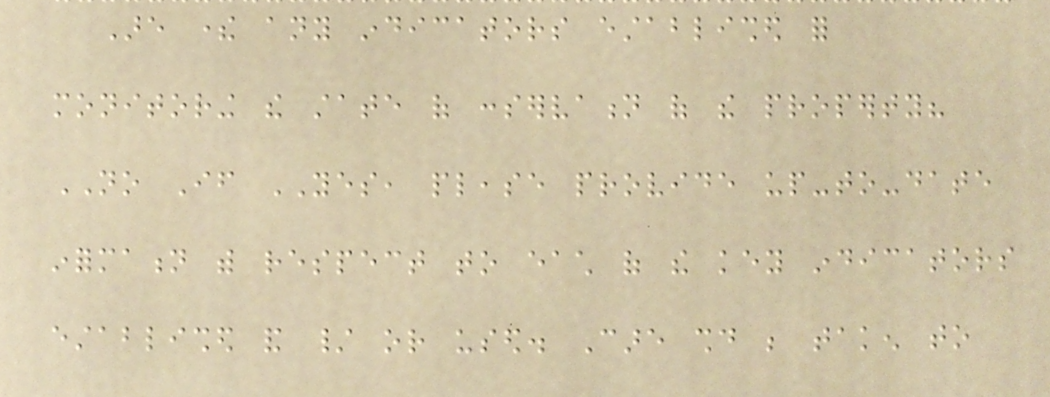Are there any indicators established for
monitoring the state of conservation of the property?
NO If YES, please provide up-to-date
information with respect to each of the key indicators
established and / or used. Care should be taken to
